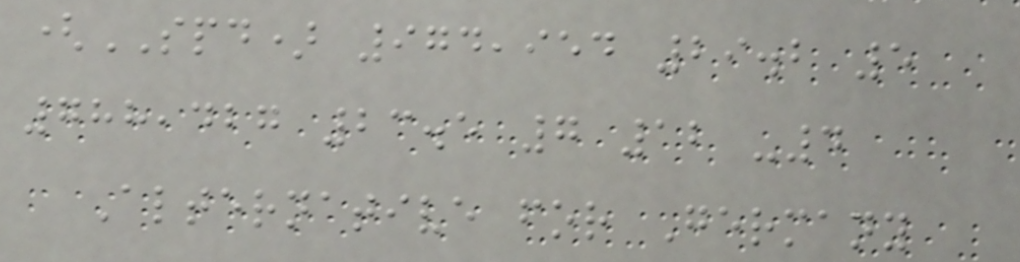(SPD) 974,954 29.2 5
788,427 23.5 7 12 -4
Alternative for Germany
